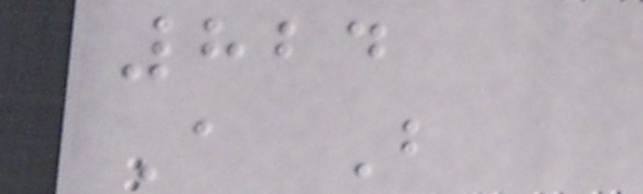824
A B
